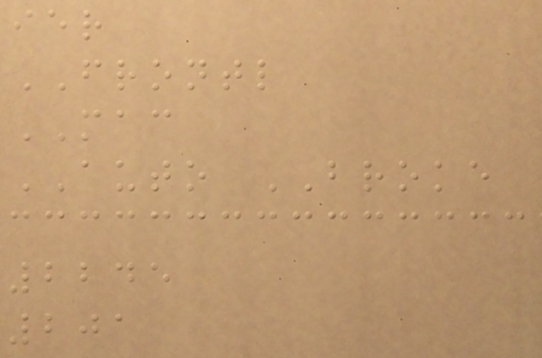ier
FRONTL
MAC
AUTO BROKE
2245
201
